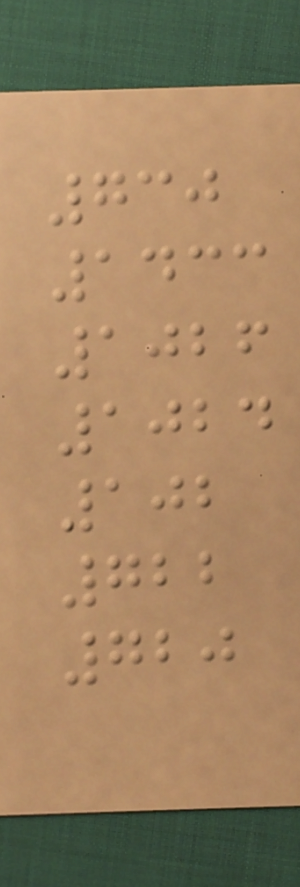730
1433
1026
1024
102
722
720
